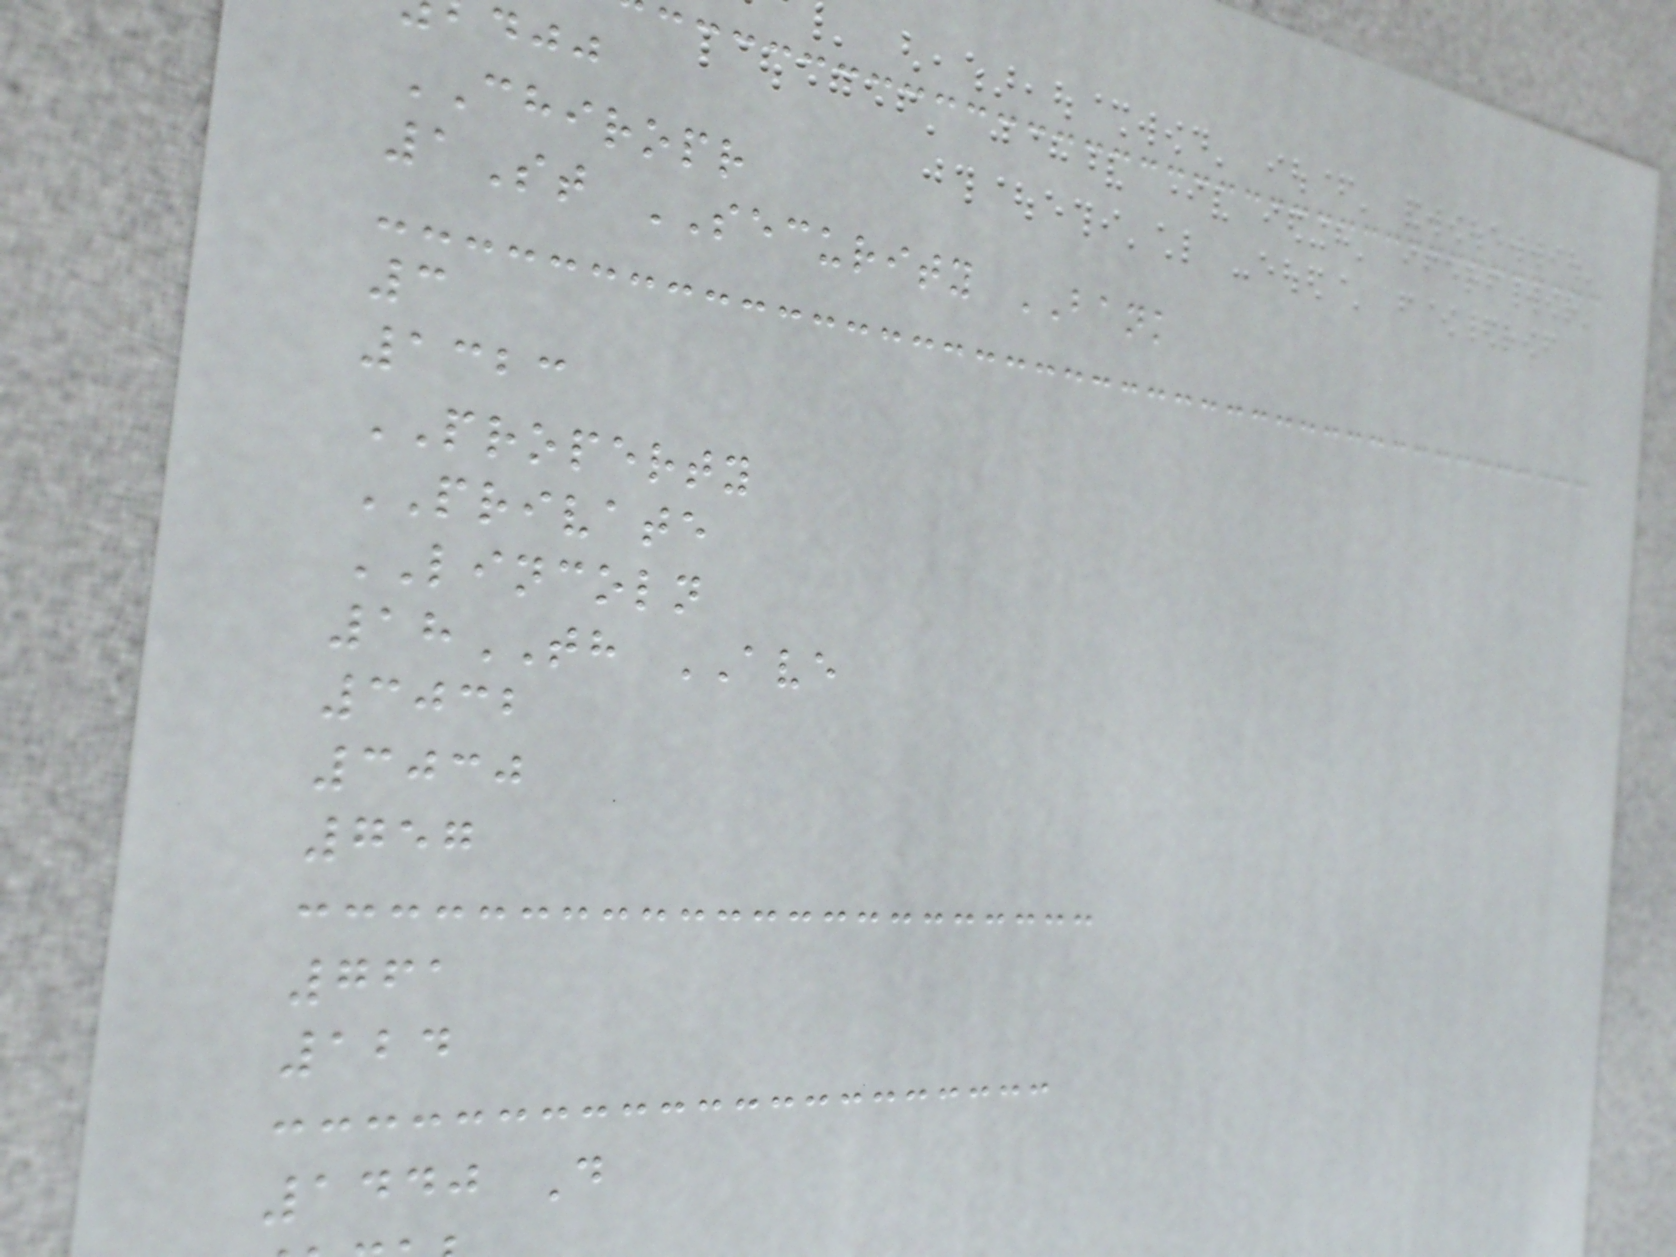CHIROPR
1St SECURITY BANK
3
1323
PROPERTY
PRIVATE
LINCOLN
18TH AVE
3032
3030
757
761
124
1440 D
